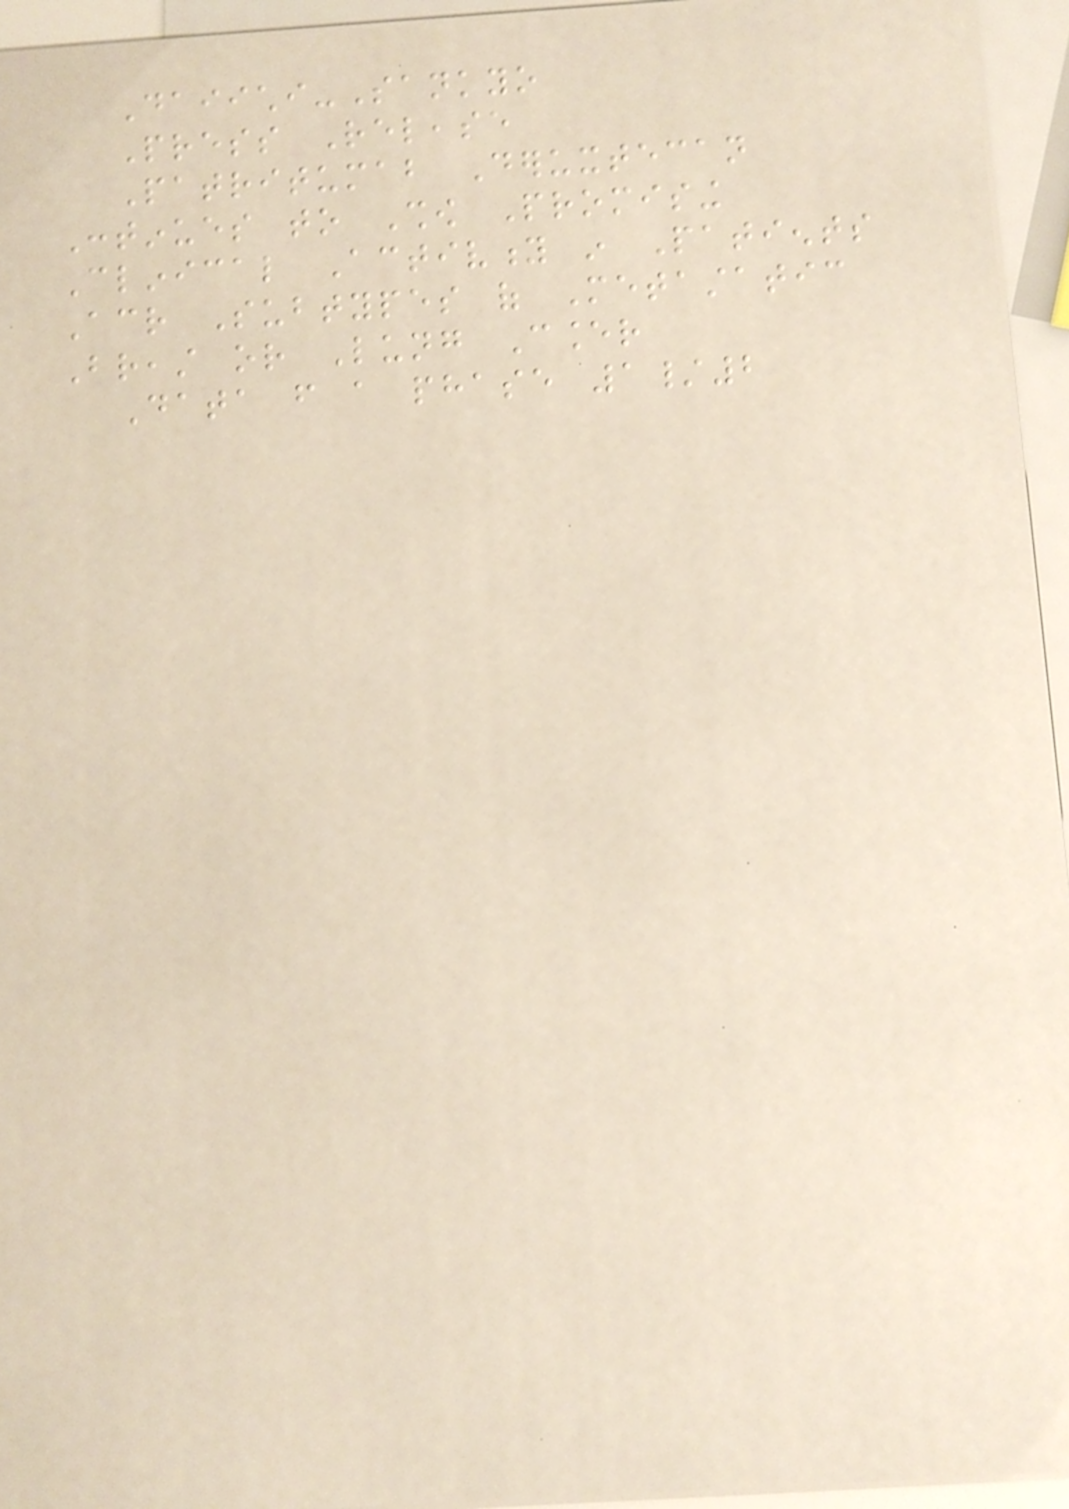Daiichi-Sankyo
Press Release
Patritumab Deruxtecan
Continues to Show Promising
Clinical Activity in Patients
Across Subtypes of Metastatic
Breast or Lung Cancer
Data from a phase 1/2
